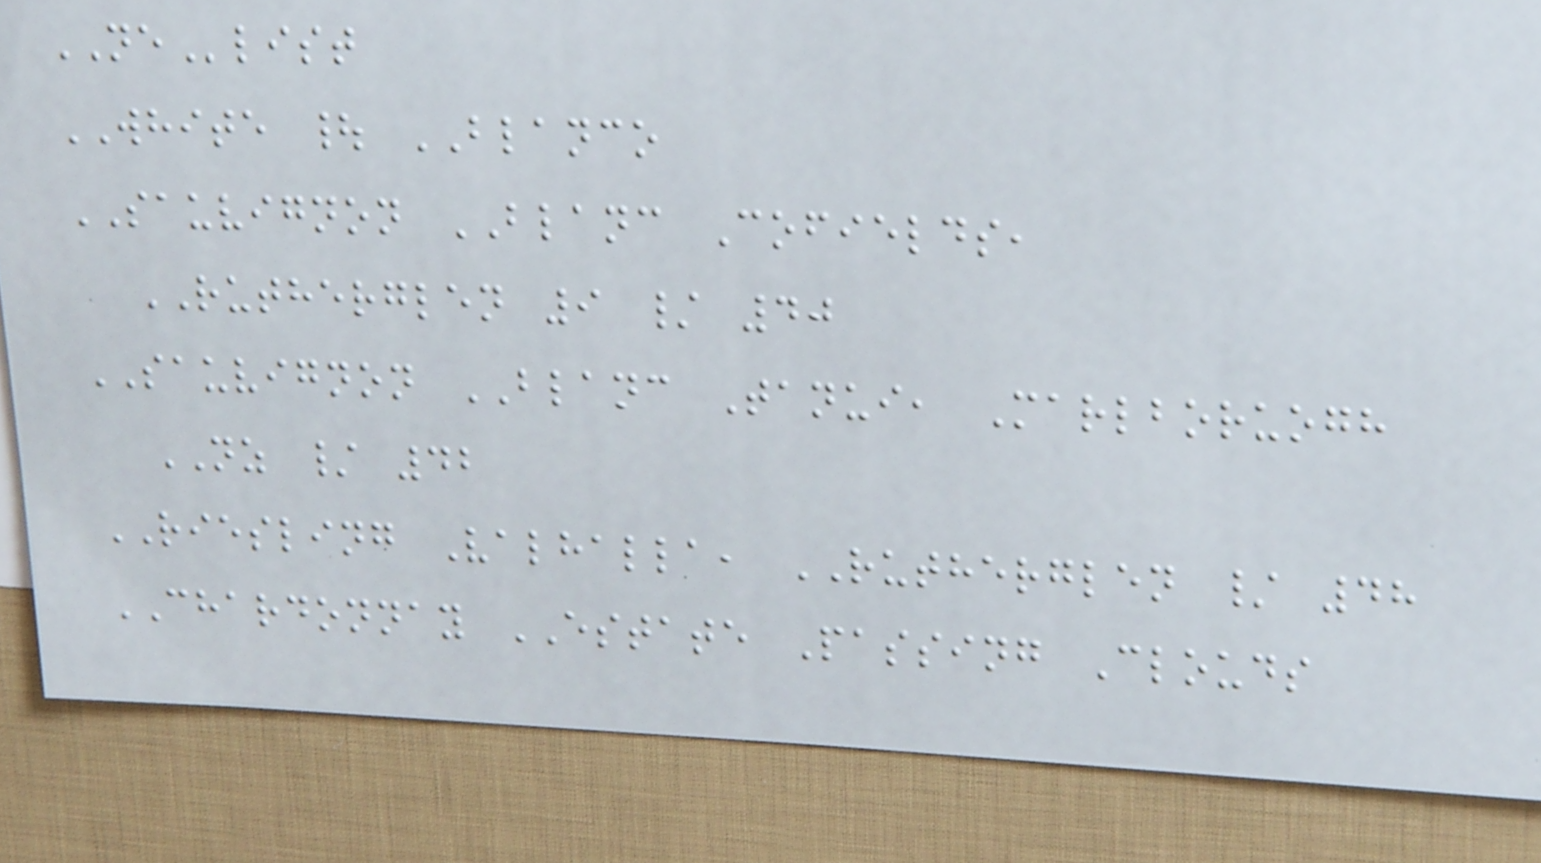NElist
WHITE | BLANCO
SAUVIGNON BLANC Cofields,
RUTHERGLEN 9 / 40
SAUVIGNON BLANC Tanui, Marlboruogh
NZ / 42
RIESLING Valhalla, RUTHERGLEN / 48
CHARDONNAY ESTATE Passing Clouds
